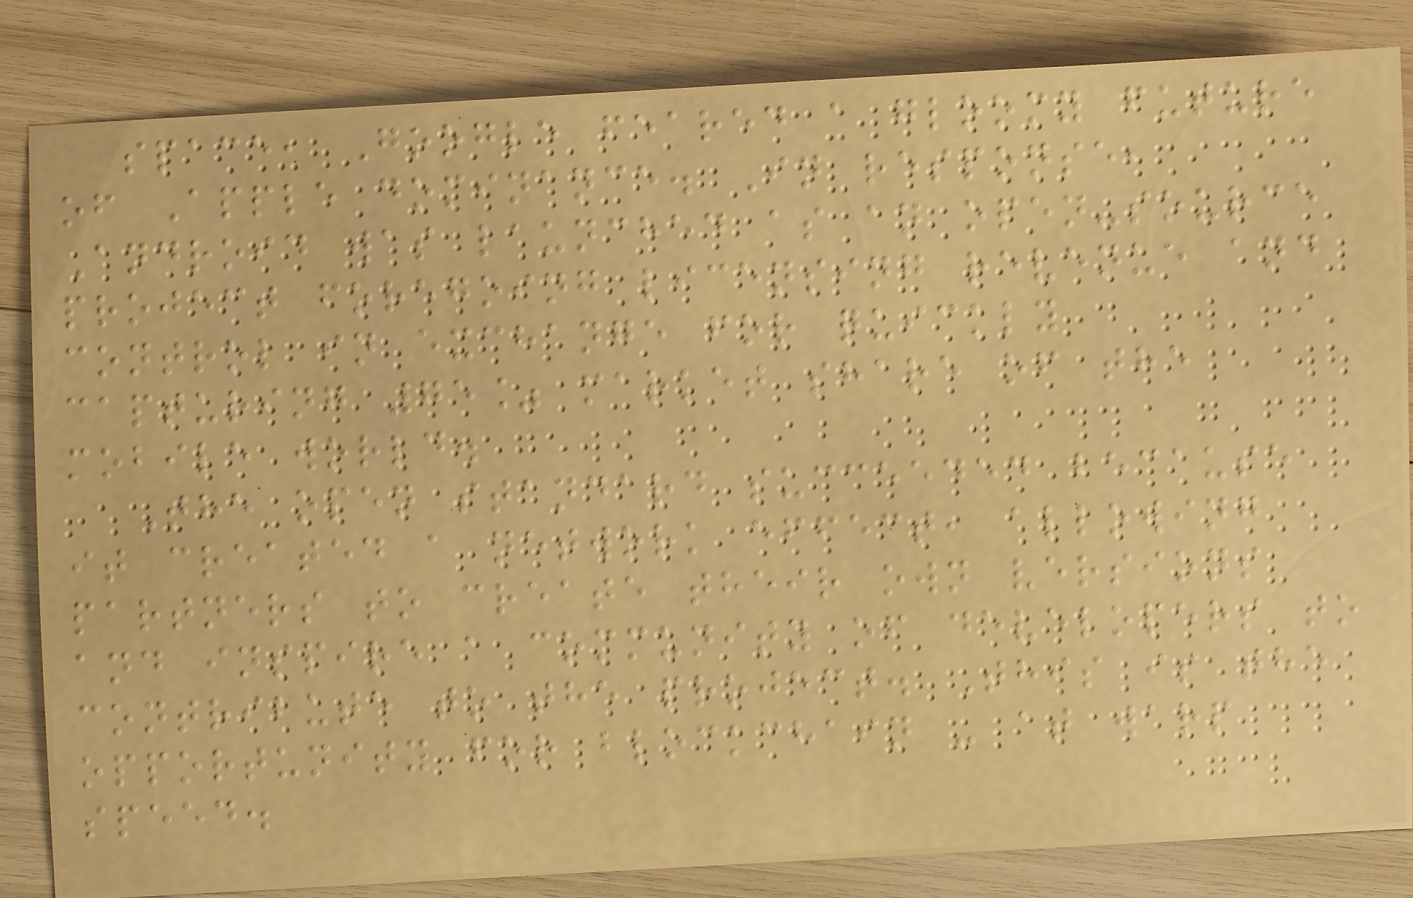space, Google feared a gloomy future
of Apple dominance. In response,
Android was launched as an open-source
project foregoing licensing revenue and
control in exchange for quickly
capturing 75% market share of the
mobile world.
The open standard succeeded because
it created a network effect, allowing
partners to create their own versions
and inspire a community of developers to
contribute to the project. This is the
opportunity for blockchain - at warp
speed.
